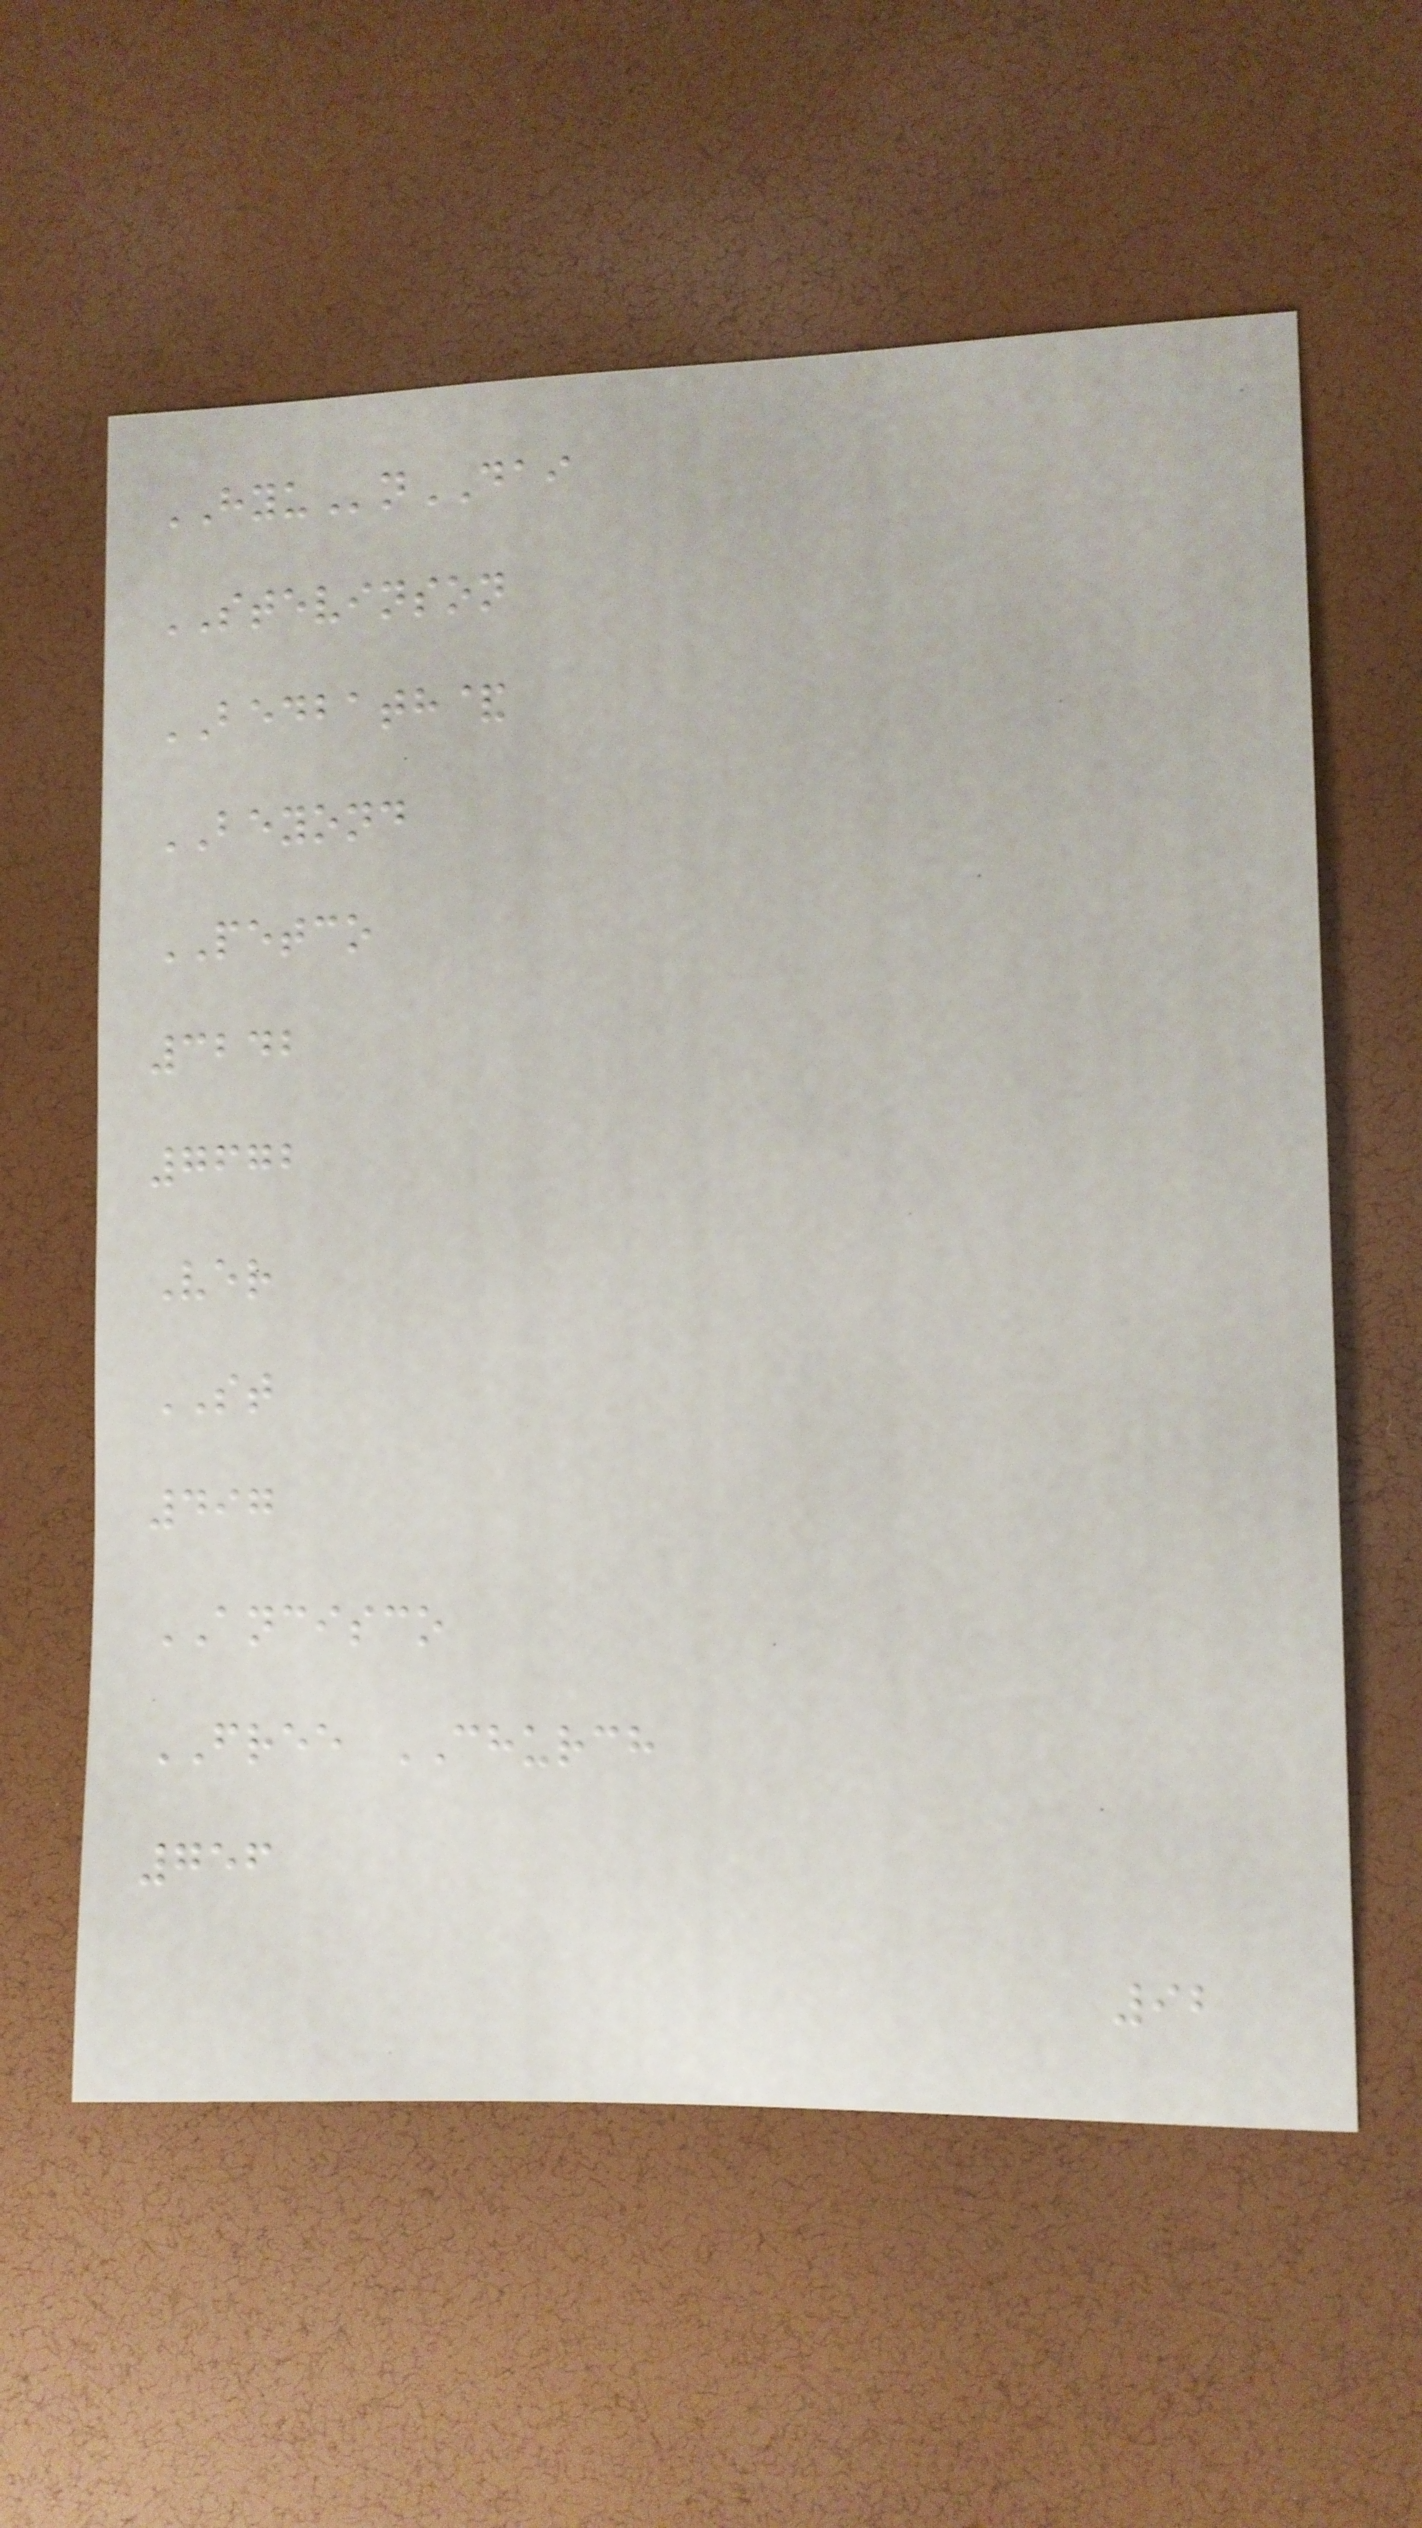HYUnDAI
STEVINSON
BEDBATH&
BEYOND
PETCO
3242
7672
Ver
ST
497
ANCISCO
FREE CHURCH
756
92
